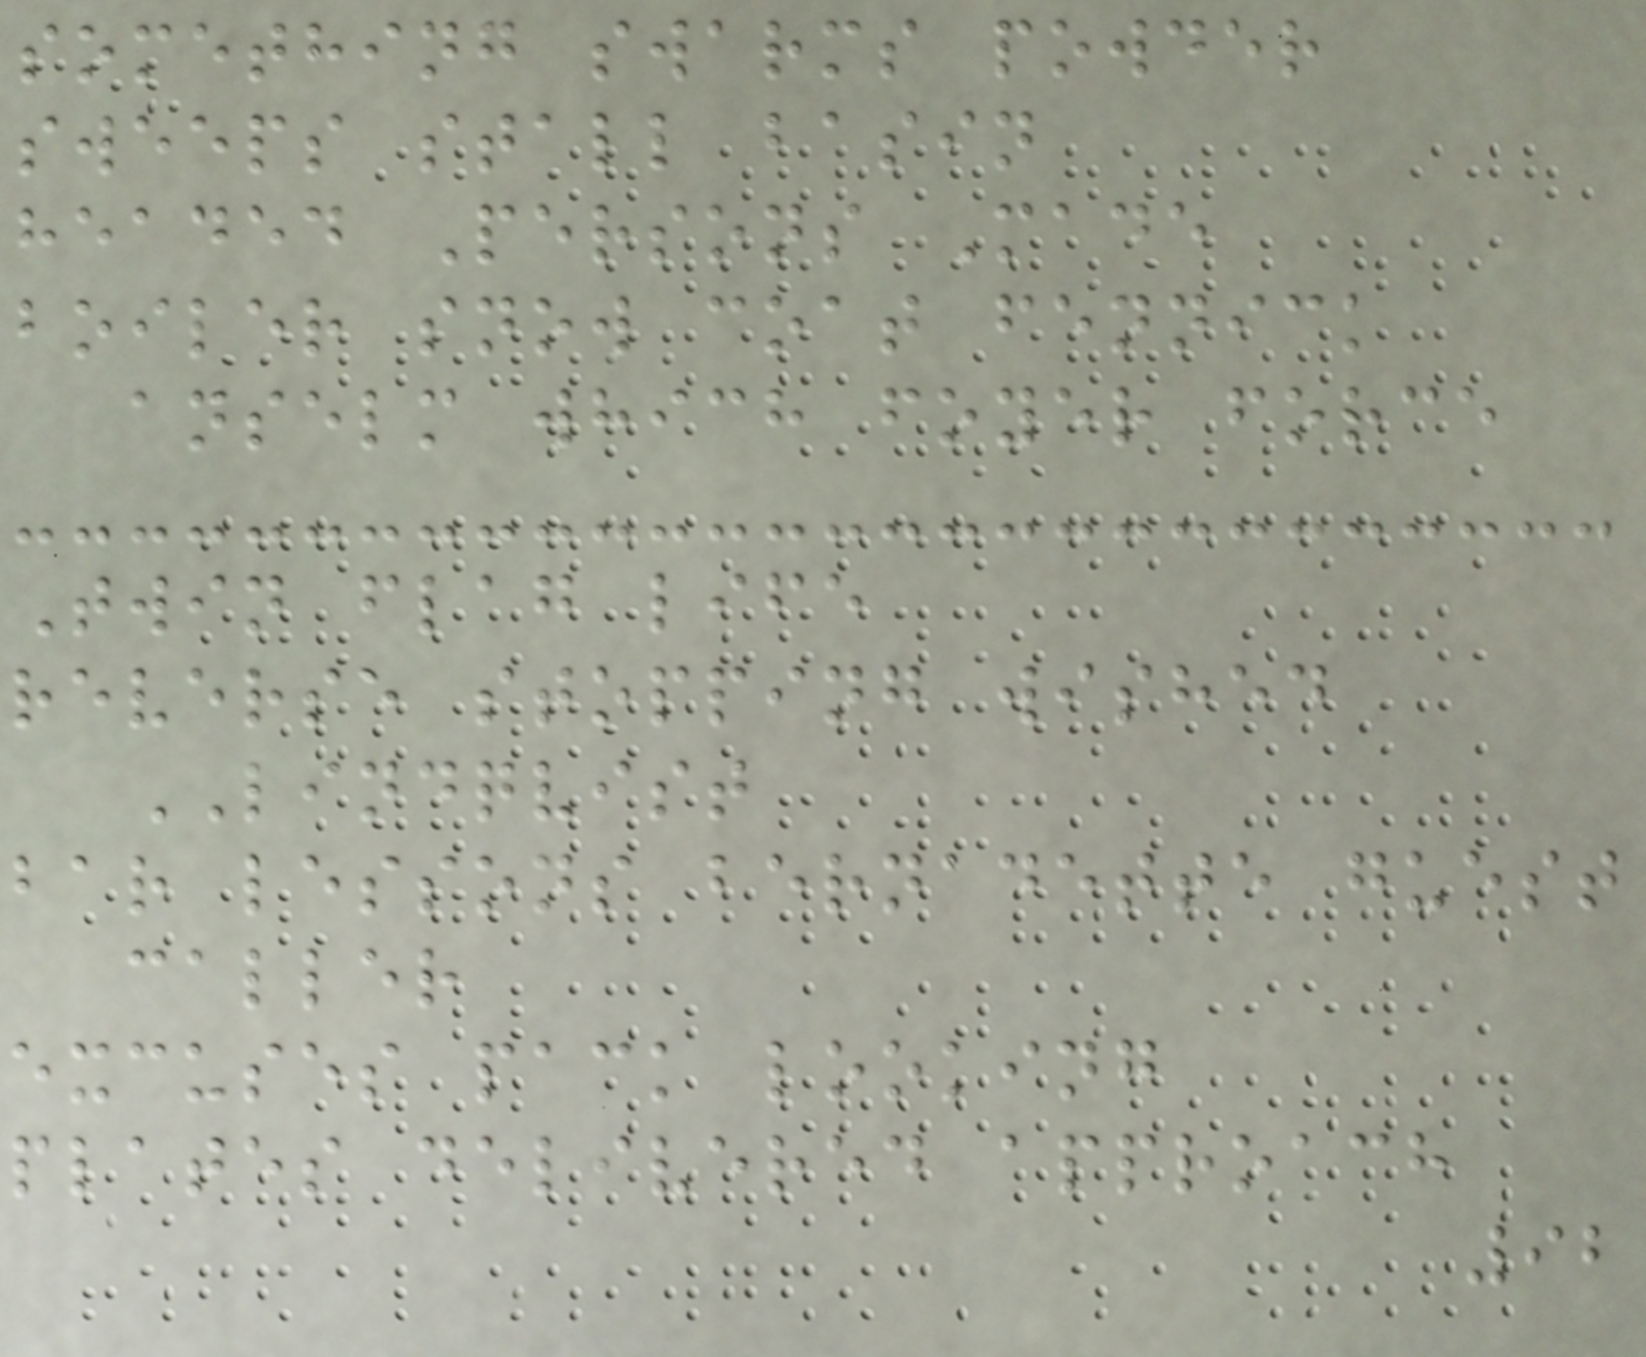something swarms powder
sweeps stall basin
headed Persons Made
boiler snow coat fennick
anselm which foyer force
Twin flag life
reverse stopping wished
LINDQVIST
bar lessons bernadette guest
caller
excuses pack looking
plates delivered approach
92
